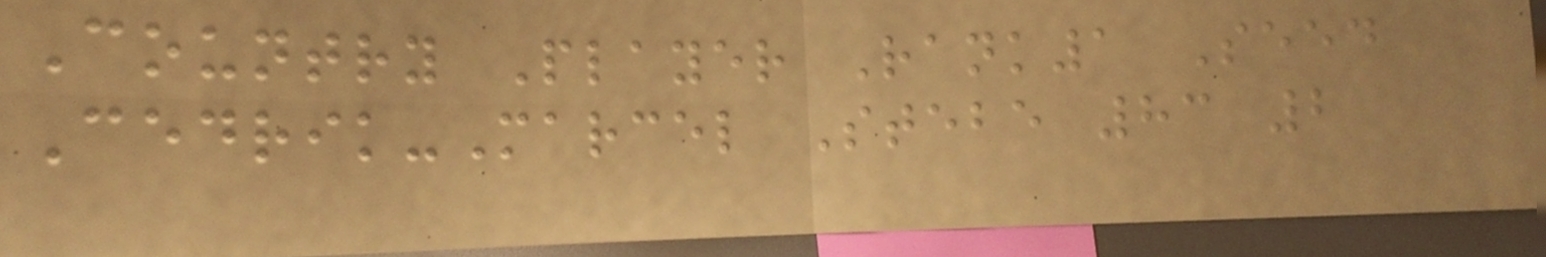Country Player Rank1 Seed
Cedrik-Marcel Stebe 83 2
